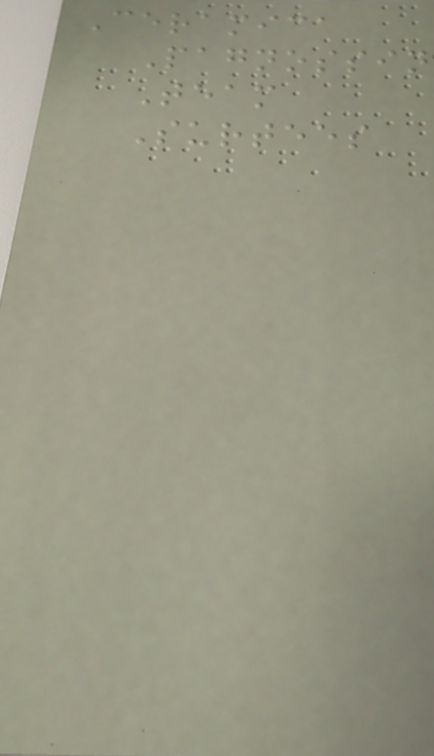Ceramica
Pagnossin
Team
Surtees
